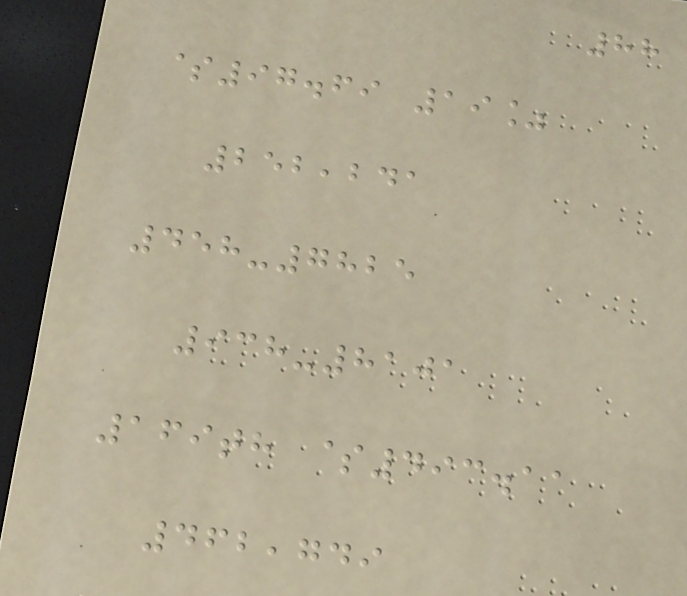88
$97.69 19%
252,241
458-7825
938-8101
169th $493.11
462,749
